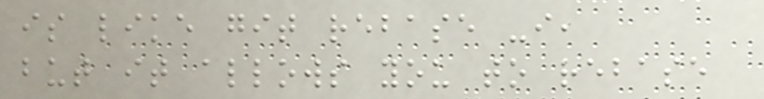is like git rebase -i,
but it allows you to rebase
